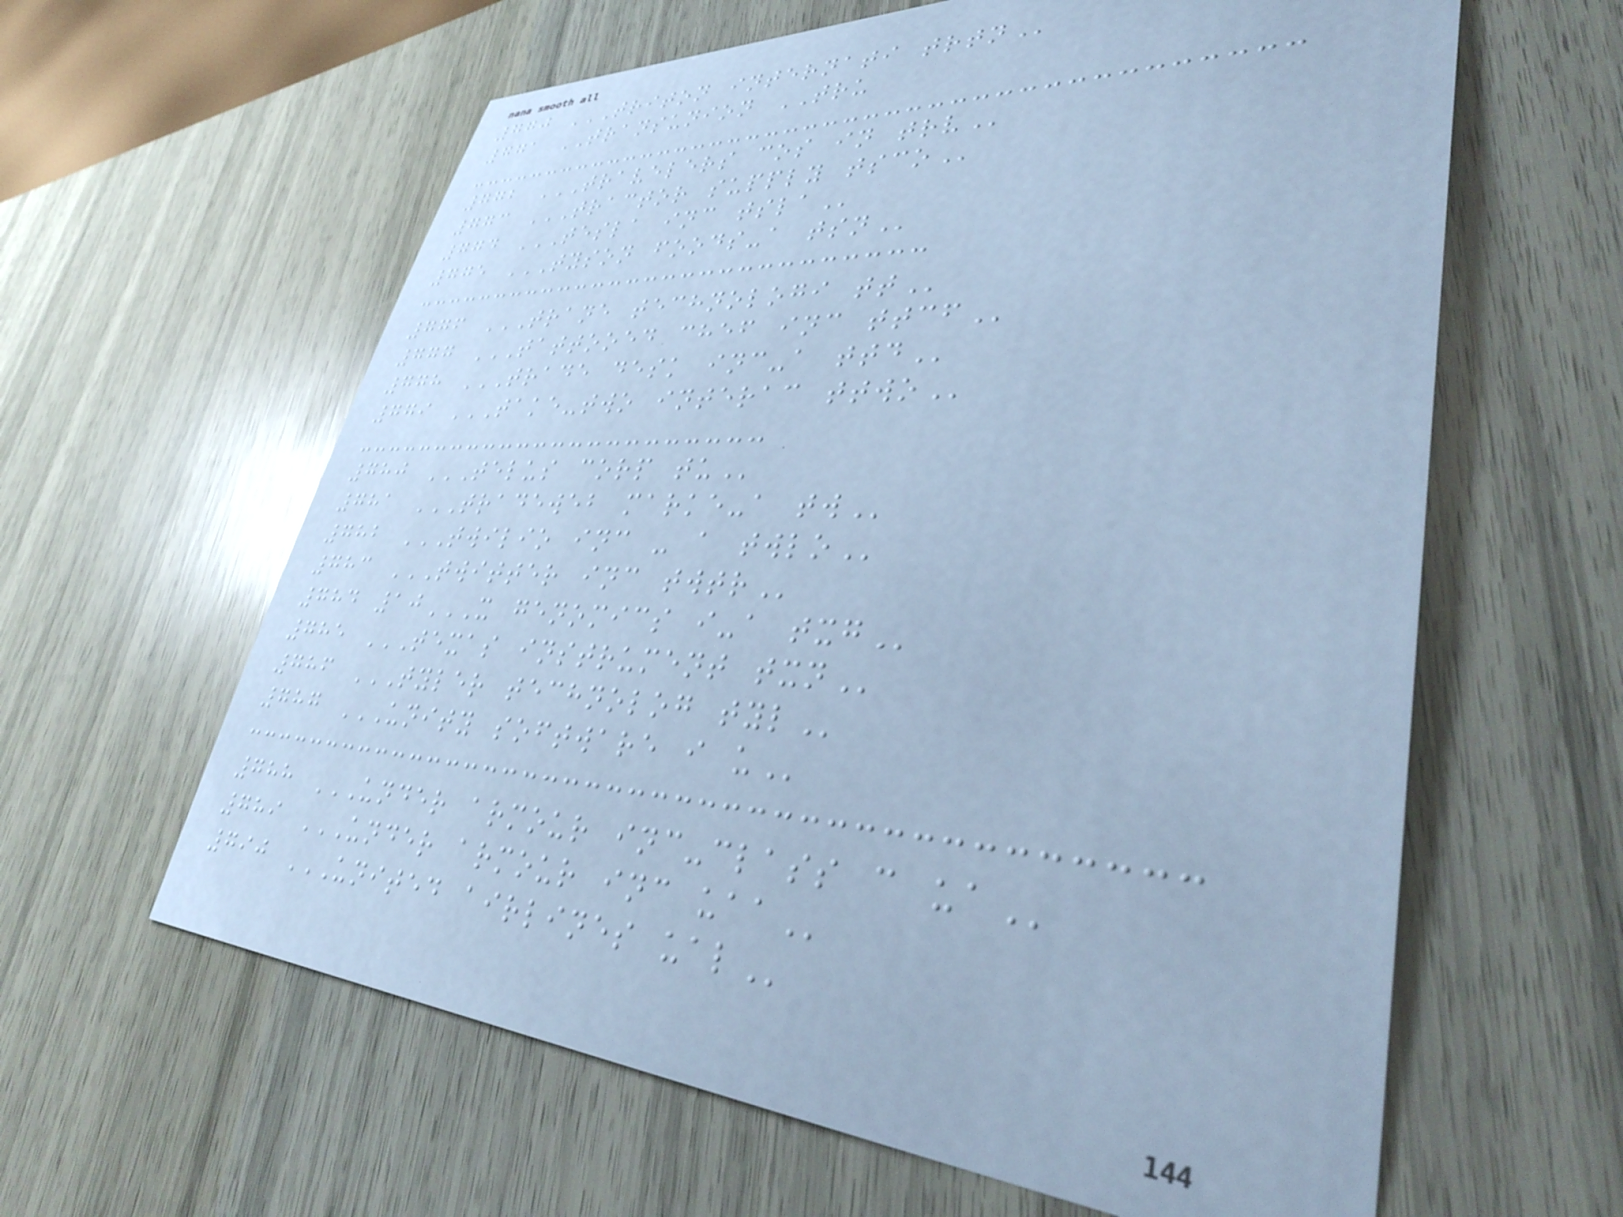770 TRITON INTERNATI TRTN
771 TRANSUNION TRU
772 TRAVELERS COS IN TRV
773 TRACTOR SUPPLY TSCO
774 TESLA INC TSLA
775 TYSON FOODS-A TSN
776 TRANE TECHNOLOGI TT
777 TATTOOED CHEF INC TTCF
778 TRADE DESK INC-A TTD
779 TAKE-TWO INTERAC TTWO
780 TELUS CORP TU
781 TRADEWEB MARKE-A TW
782 TWILIO INC - A TWLO
783 TWITTER INC TWTR
784 10X GENOMICS I-A TXG
785 TEXAS INSTRUMENT TXN
786 TYLER TECHNOLOG TYL
787 UNITY SOFTWARE I U
788 UNDER ARMOUR INC-CLASS C UA
789 UNDER ARMOUR INC UAA
790 UNITED AIRLINES UAL
